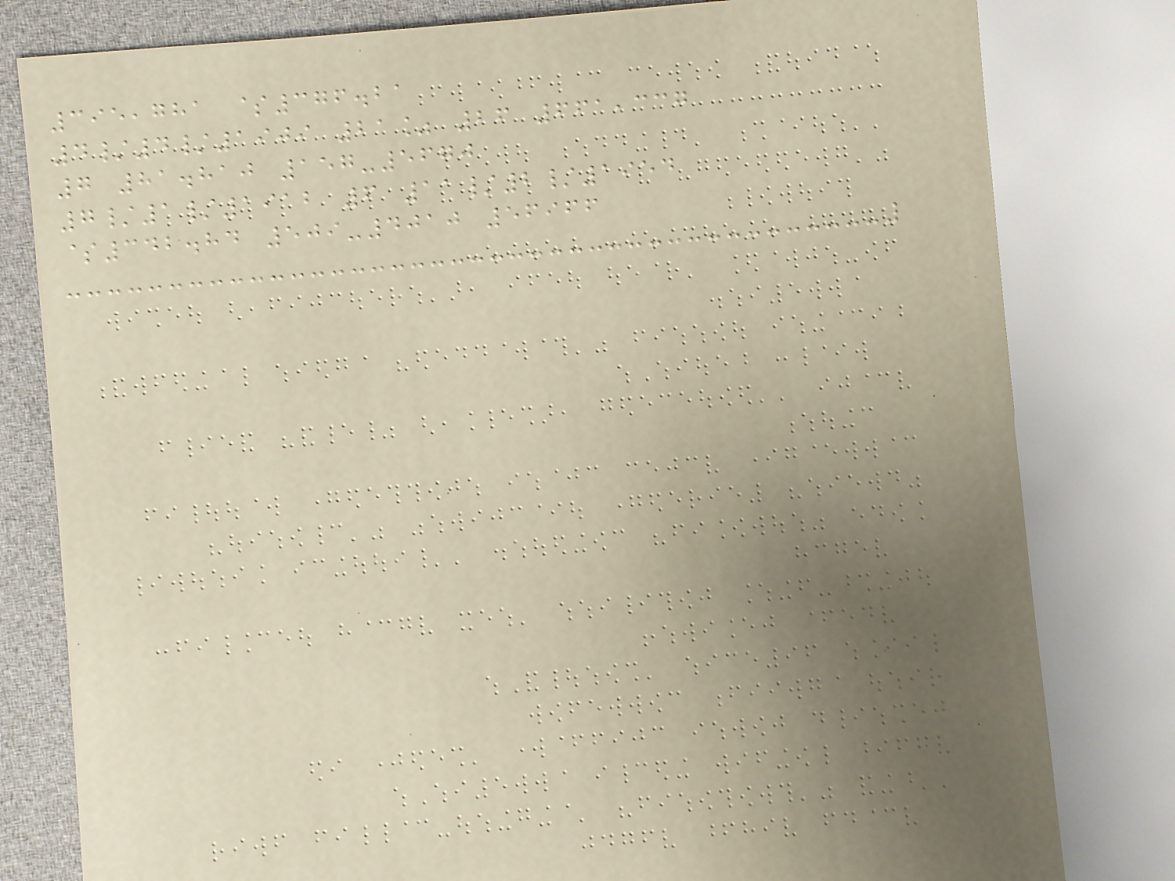395,781 $376.21
4/4/1909 21% 26 661,337
7 81.810 157-5670
7/1/1912 6 11/2/1954
$342.84 509-4010 56966
